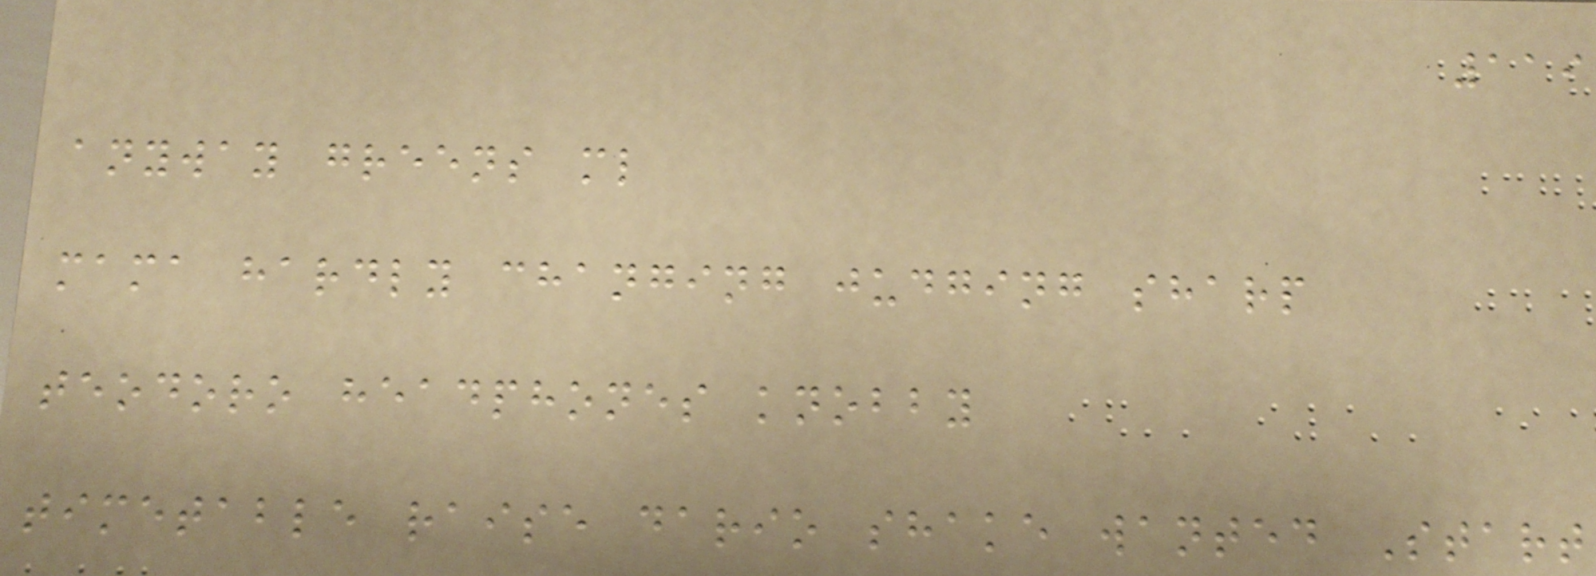119
anyway greens ml
mama hardly changing judging sharp
teodoro headphones knobby
timetable raise dario shake wanted Start
